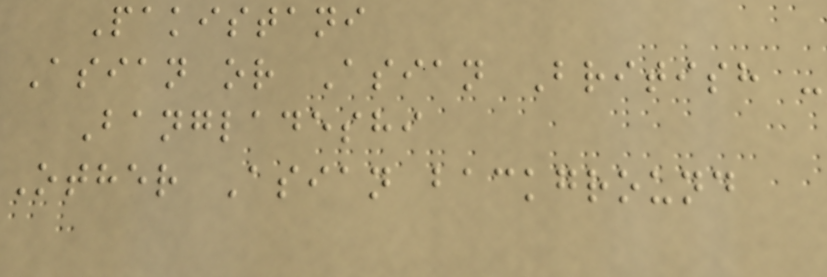Pakistani
Asian or Asian British -
Bangladeshi
Other Asian background
